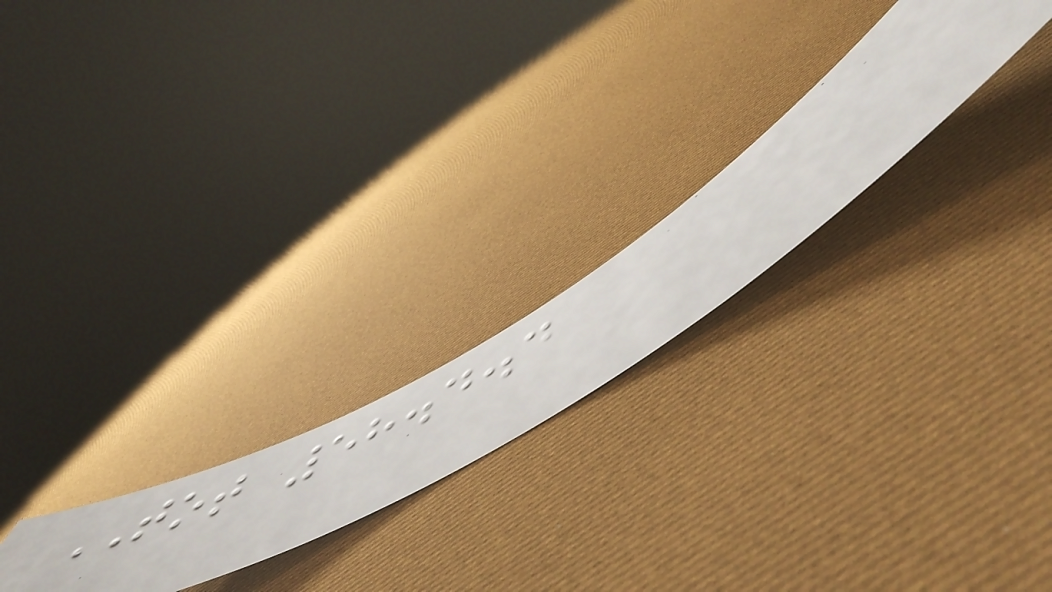TOT 58.4.4
